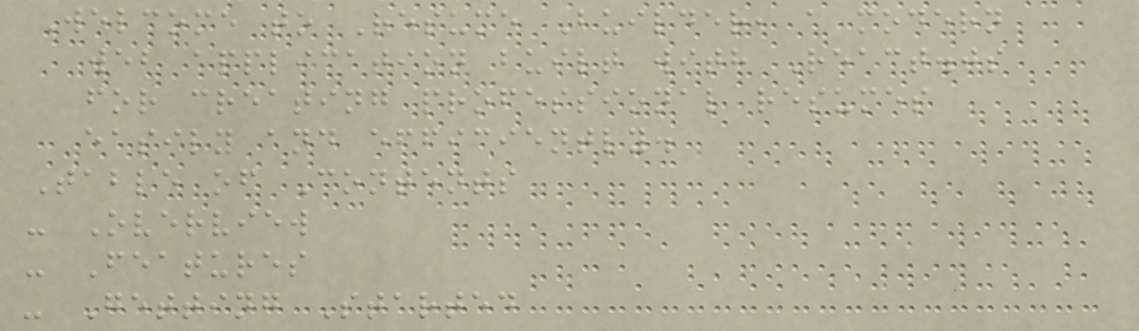Welcome to Resume Builder, a modern
web application built with React.js
for creating professional resumes
easily and efficiently.
Table of Contents
- Overview
- Features
- Getting Started
